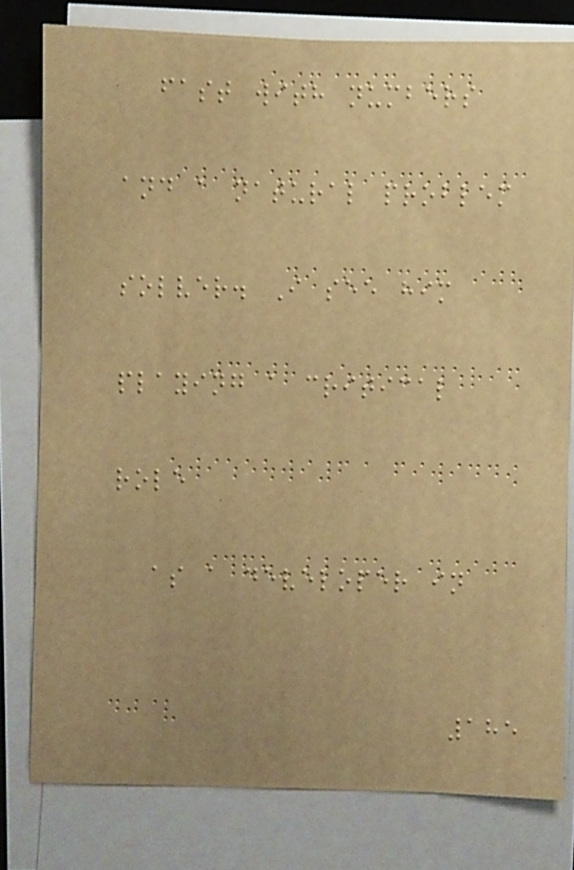fast with numbers
and a natural problem
solver. I see him
playing a critical
role
as a developer in
185
